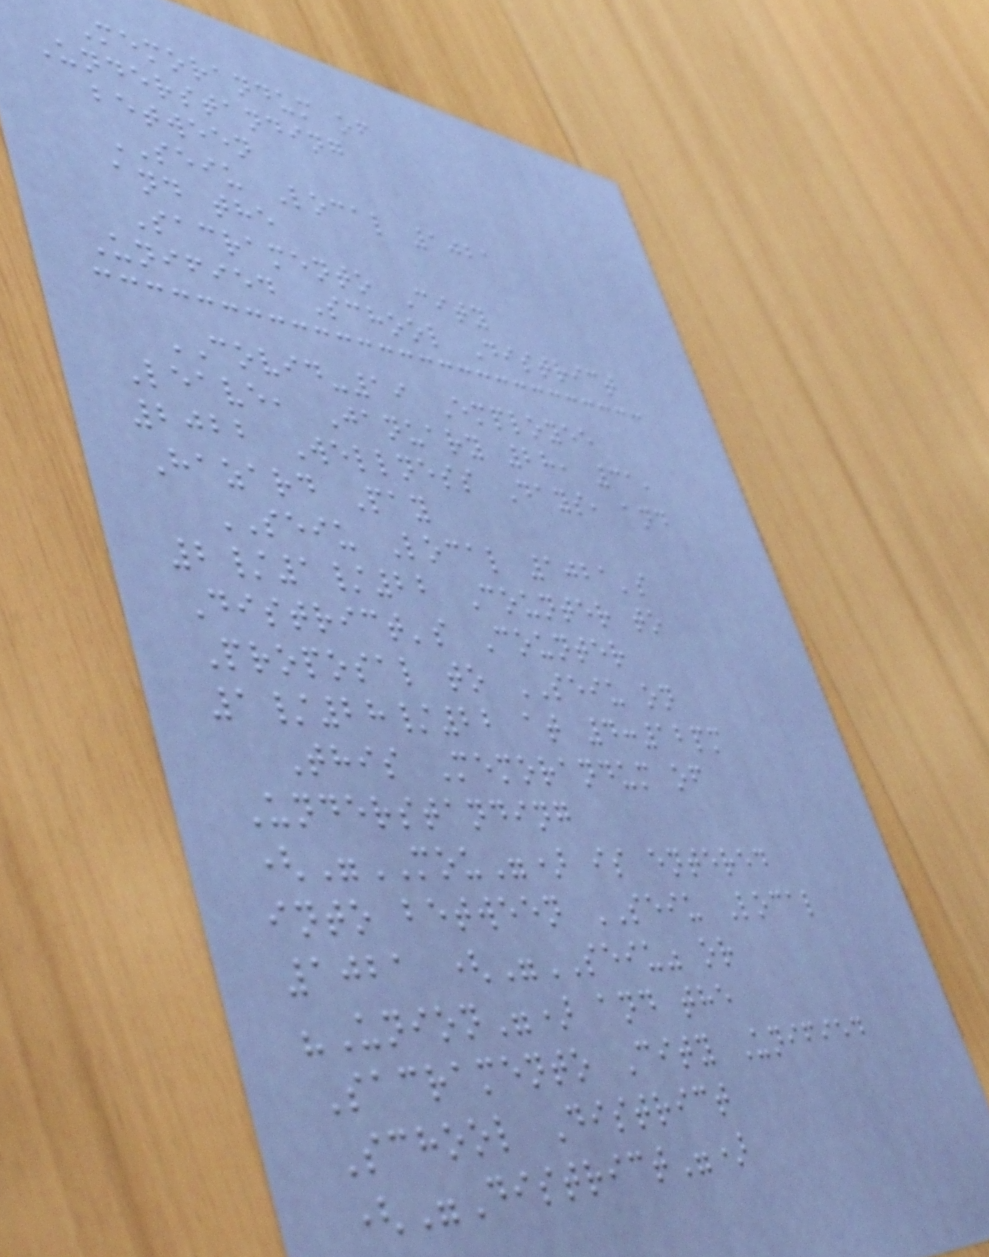Memorandum of
Understanding
between
SEIU Local 1021
and the
Sacramento City
Unified School District
COVID-19 Employee
Leave, January 28, 31,
2022 Wellness Days, and
Hazard Pay
SEIU Local 1021's
2/1/22 Counter to
District's Counter
Proposal to SEIU on
1/28/22 at 4:12pm
This Memorandum of
Understanding
("MOU") is entered
into between SEIU Local
1021 ("SEIU" or
"Union") and the
Sacramento City Unified
School District
("District")
